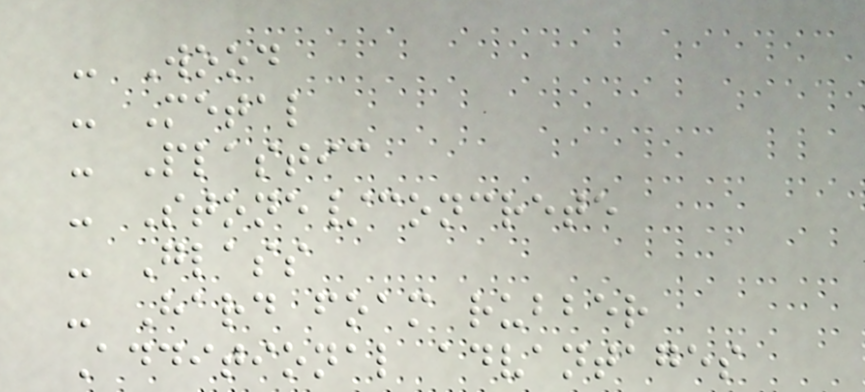- Wood
- Metal
- Plastic
- Stone/concrete
- Glass
- Hard foam rubber
Additional advantages
